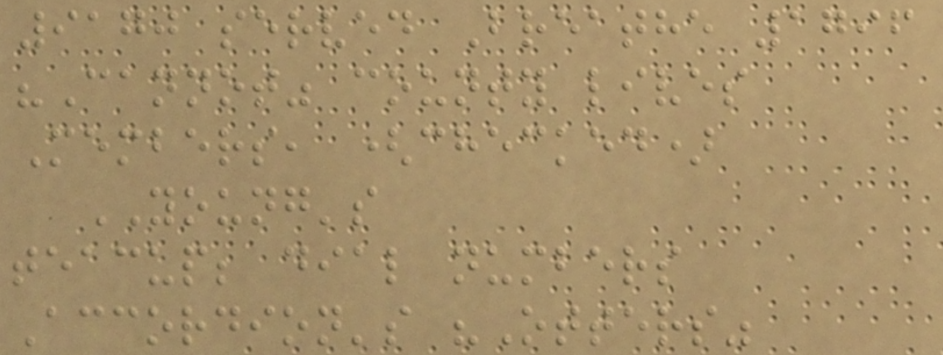9170 served Breathe 1796
"Cannot" county lives
Members, (checked)
YOUNG's
teacup; dial numbers
Accordion's "Otters"
